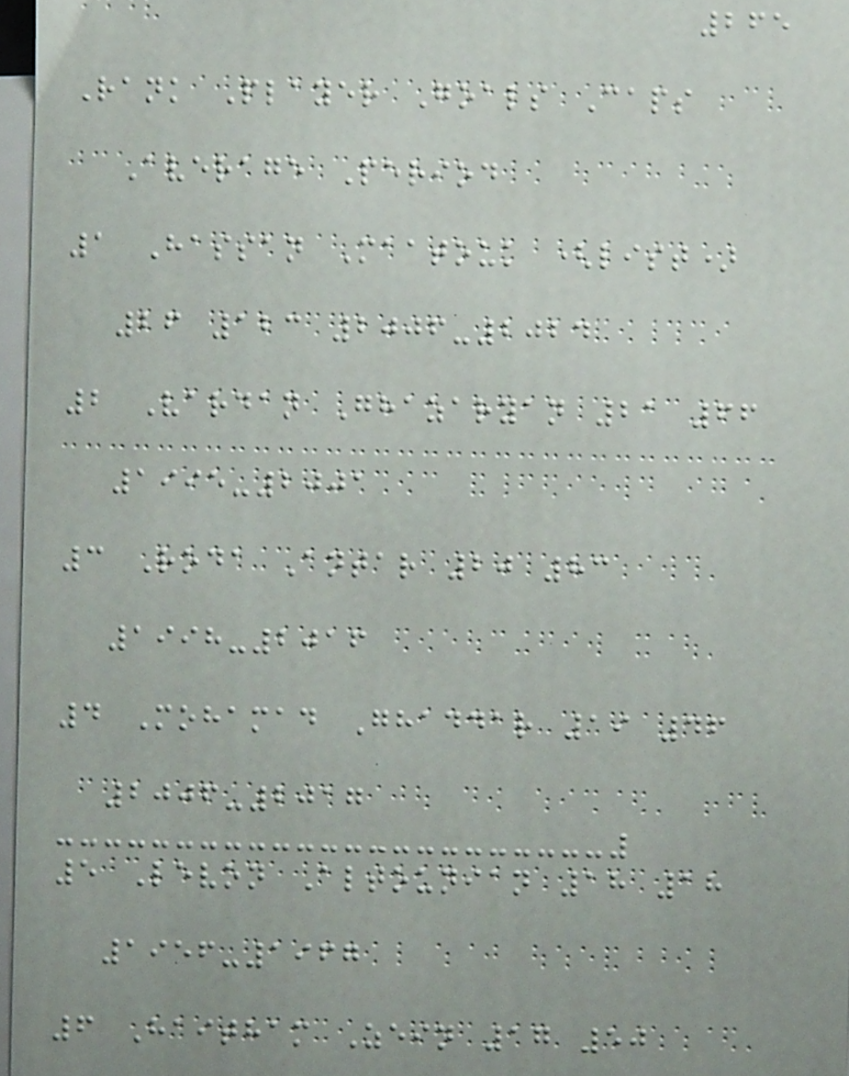265
Rank Player Goals Caps
Average Period
1 Hassan Maatouk (list)
26 123 2006-2024
2 Vardan Ghazaryan 21 66
1995-2001
3 Roda Antar 20 83
1998-2016
4 Mohamad Ghaddar 19 46
2006-2017
5 Levon Altounian 18 18
1956-1967
6 Haitham Zein 17 50
